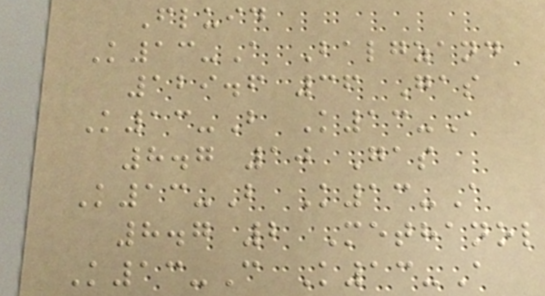Fluid
K13-A Balgzand
129.6 36 Gas
K13-B K13-A
8.7 10 Gas
K13-B K13-A
8.7 2 Methanol
K13-C K13-A
